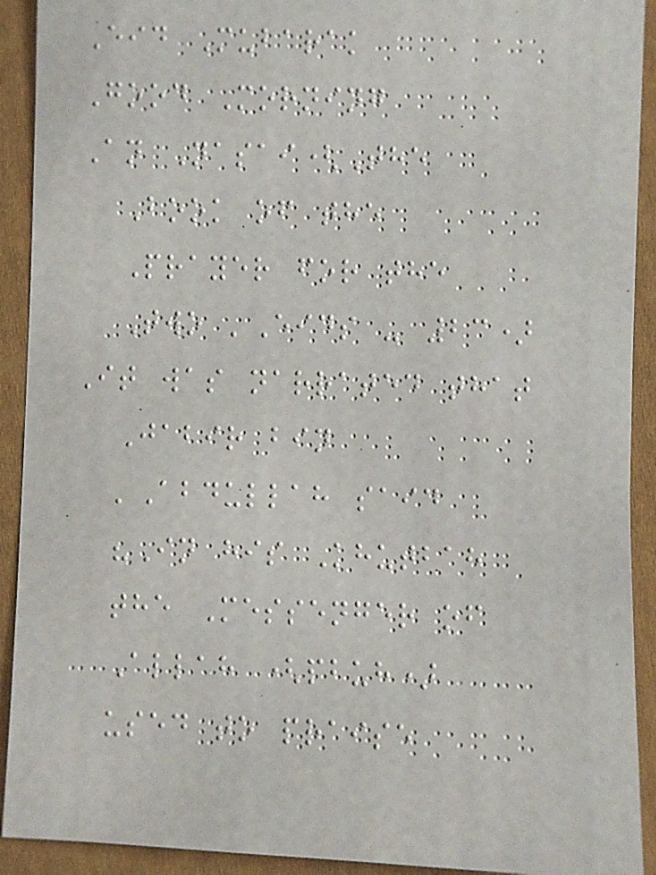Eid Mubarak
Good Morning
An Nasai(The
Book of the
Prayer for the
Two 'Eids - 23)
It was narrated that
Jabir bin
'Abdullah said
"In his Khutbah
the Messenger of
Allah (pbuh)
used to praise
